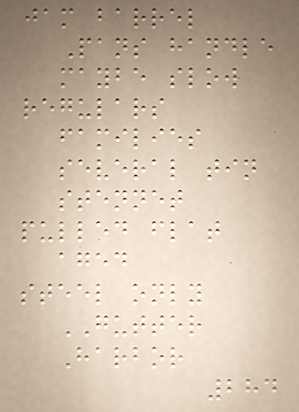jam barrel
Pans handle
maybe slow
regulars
families
several tin
stennet
pulled flat
aged
steel only
GUTTER
Harbor
284
